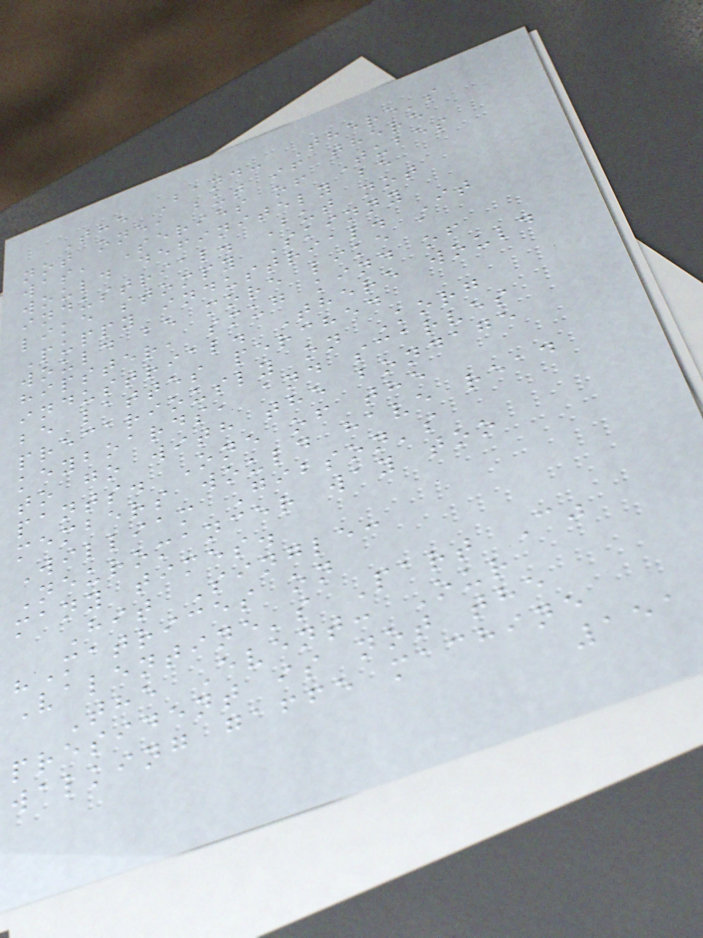The Band: There's
not one, but if there
was, Series of Tubes
would definitely be
industrial. But not
like stompy Skinny
Puppy industrial. It
would be more like a
hipster, smug kind of
industrial. There would
be lattes perched
precariously on Korg
keyboards, and scarves
to go with the bondage
pants. One of the
members would have read
William Gibson's
Neuromancer way too
many times.
Hit Single:
"Matrices on
Valentine's Part C"
The Event: Our
president is not the
walking gaffe machine
151
